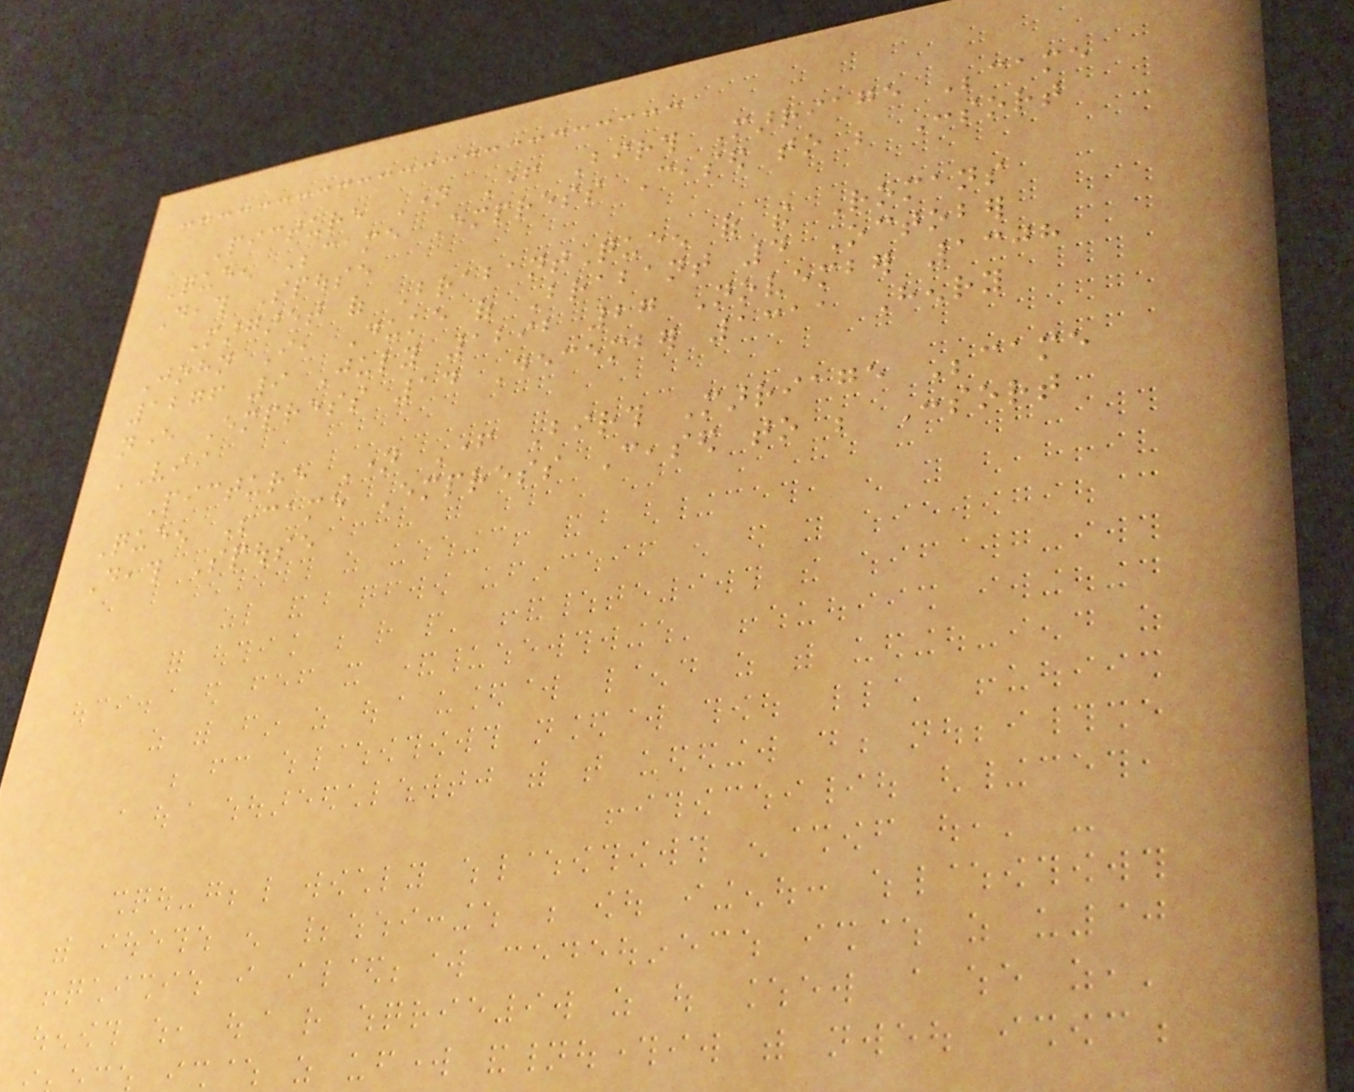Picture Name Father Birth Marriage Became
Queen Became Empress Ceased to be Consort
Death Spouse
Margaret of BrabantQueen of the Romans
John I, Duke of Brabant 4 October
1276 9 July 1292 27 November 1308
never Empress 14 December 1311 Henry
VII
Picture Name Father Birth Marriage Became
Queen Became Empress Ceased to be Consort
Death Spouse
